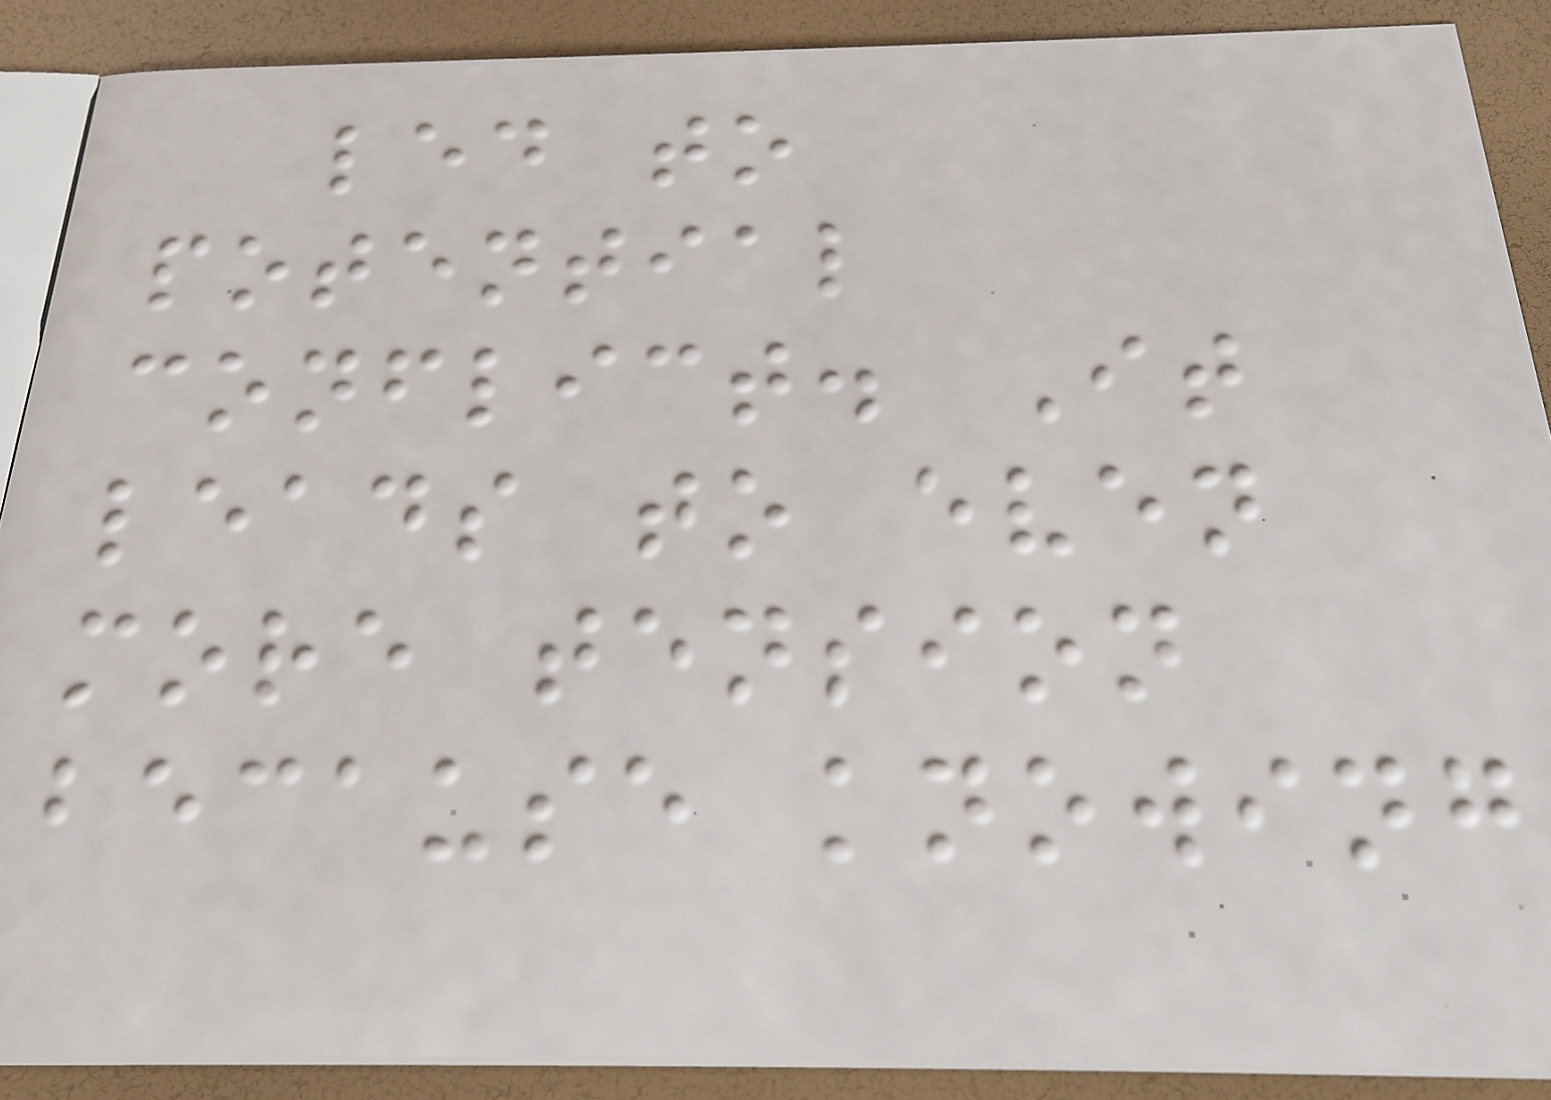led to
potential
conflict. It
leads to even
more tension
because knowing
